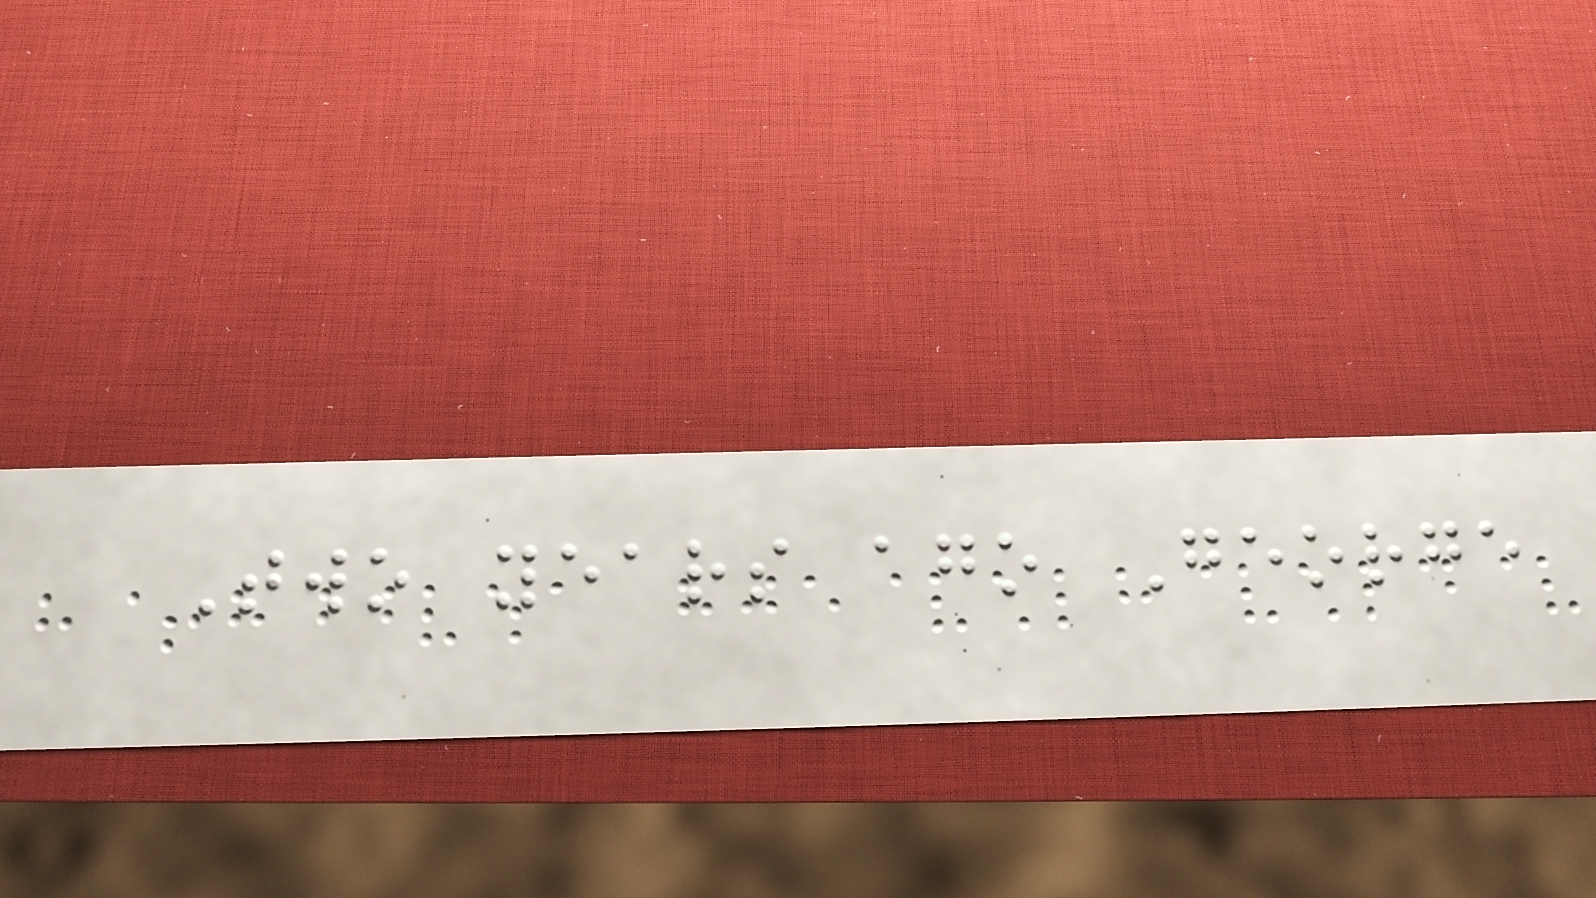Two years ago George
